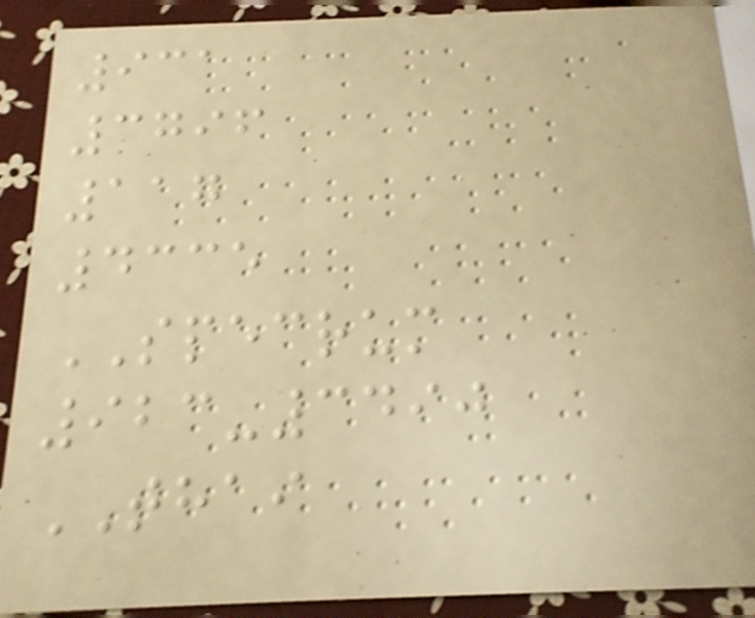931
3796
117
4335
SPECRUM
923-3490
THAI
